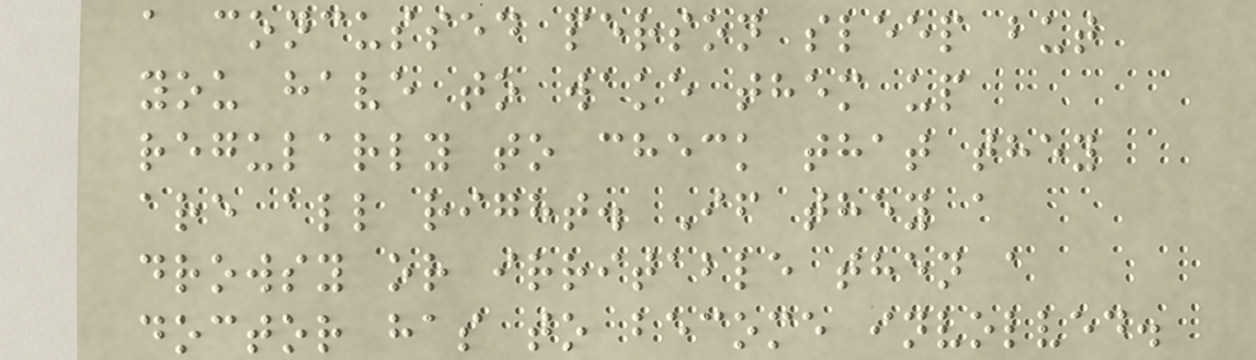a concussed person sleep but
you have to wake them up
regularly to check that they
are all right. If they a
drowsy or irritable then a
doctor has to become involved.
